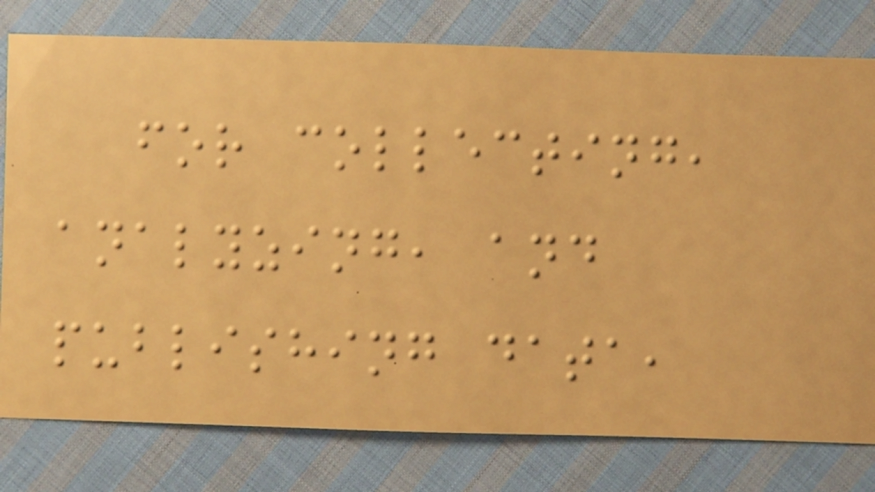for collecting,
analyzing, and
publishing data,
